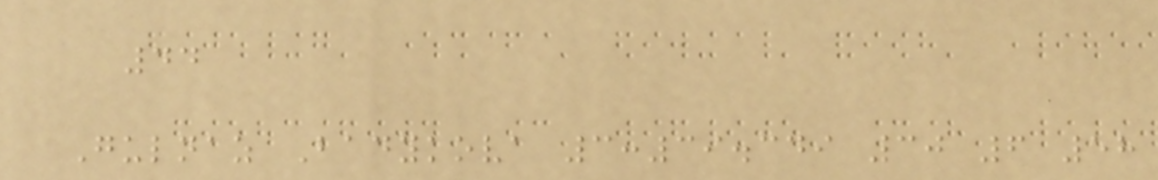44
Gulnaz Badykova 3:39.349 30 6 58
